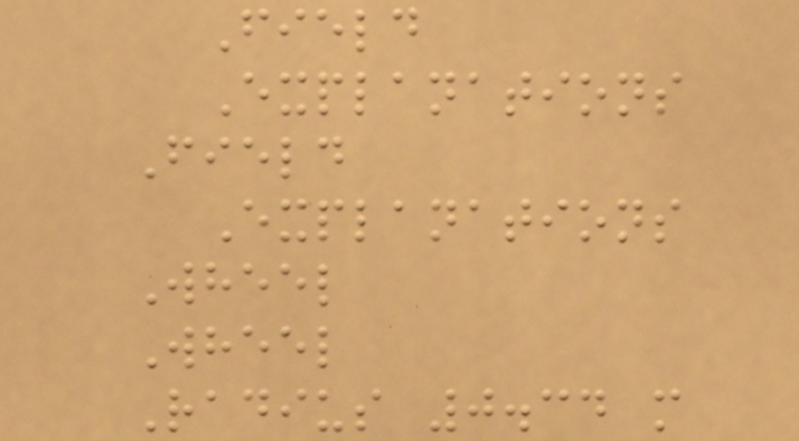Field
Explanations
Field
Explanations
Wheel
Wheel
Radius 0.34 m
